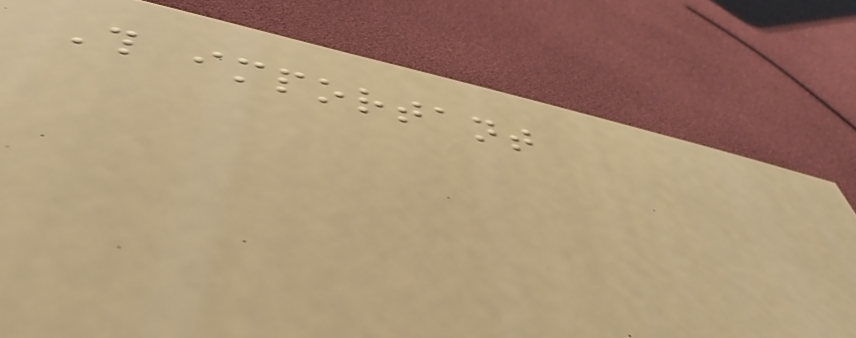This important
